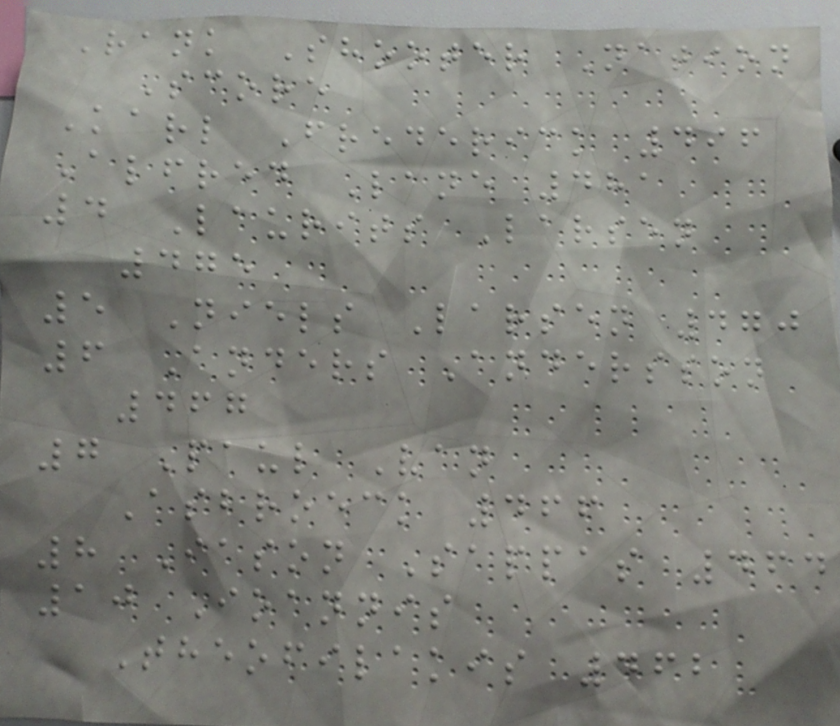Rank Shooter Nation
Score
Karl Frederick 496
Alfred Lane 481
4 Laurits Larsen
475
5 Niels Larsen 470
6 Anders Andersson
467
7 Paul Van
Asbroeck 466
8 Iason Sappas 464
10 Ioannis
Theofilakis 462
